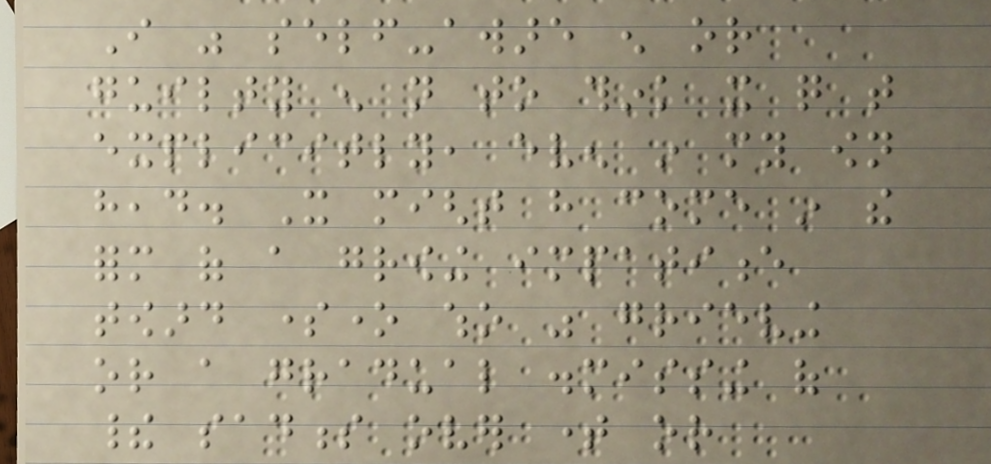I was self-aware enough or
guilty enough not to think it quite that
explicitly, even in my own
head. It might have come in the
form of a growing impatience
toward someone who was grieving
or a gradual dismissing of
their sadness over time or
